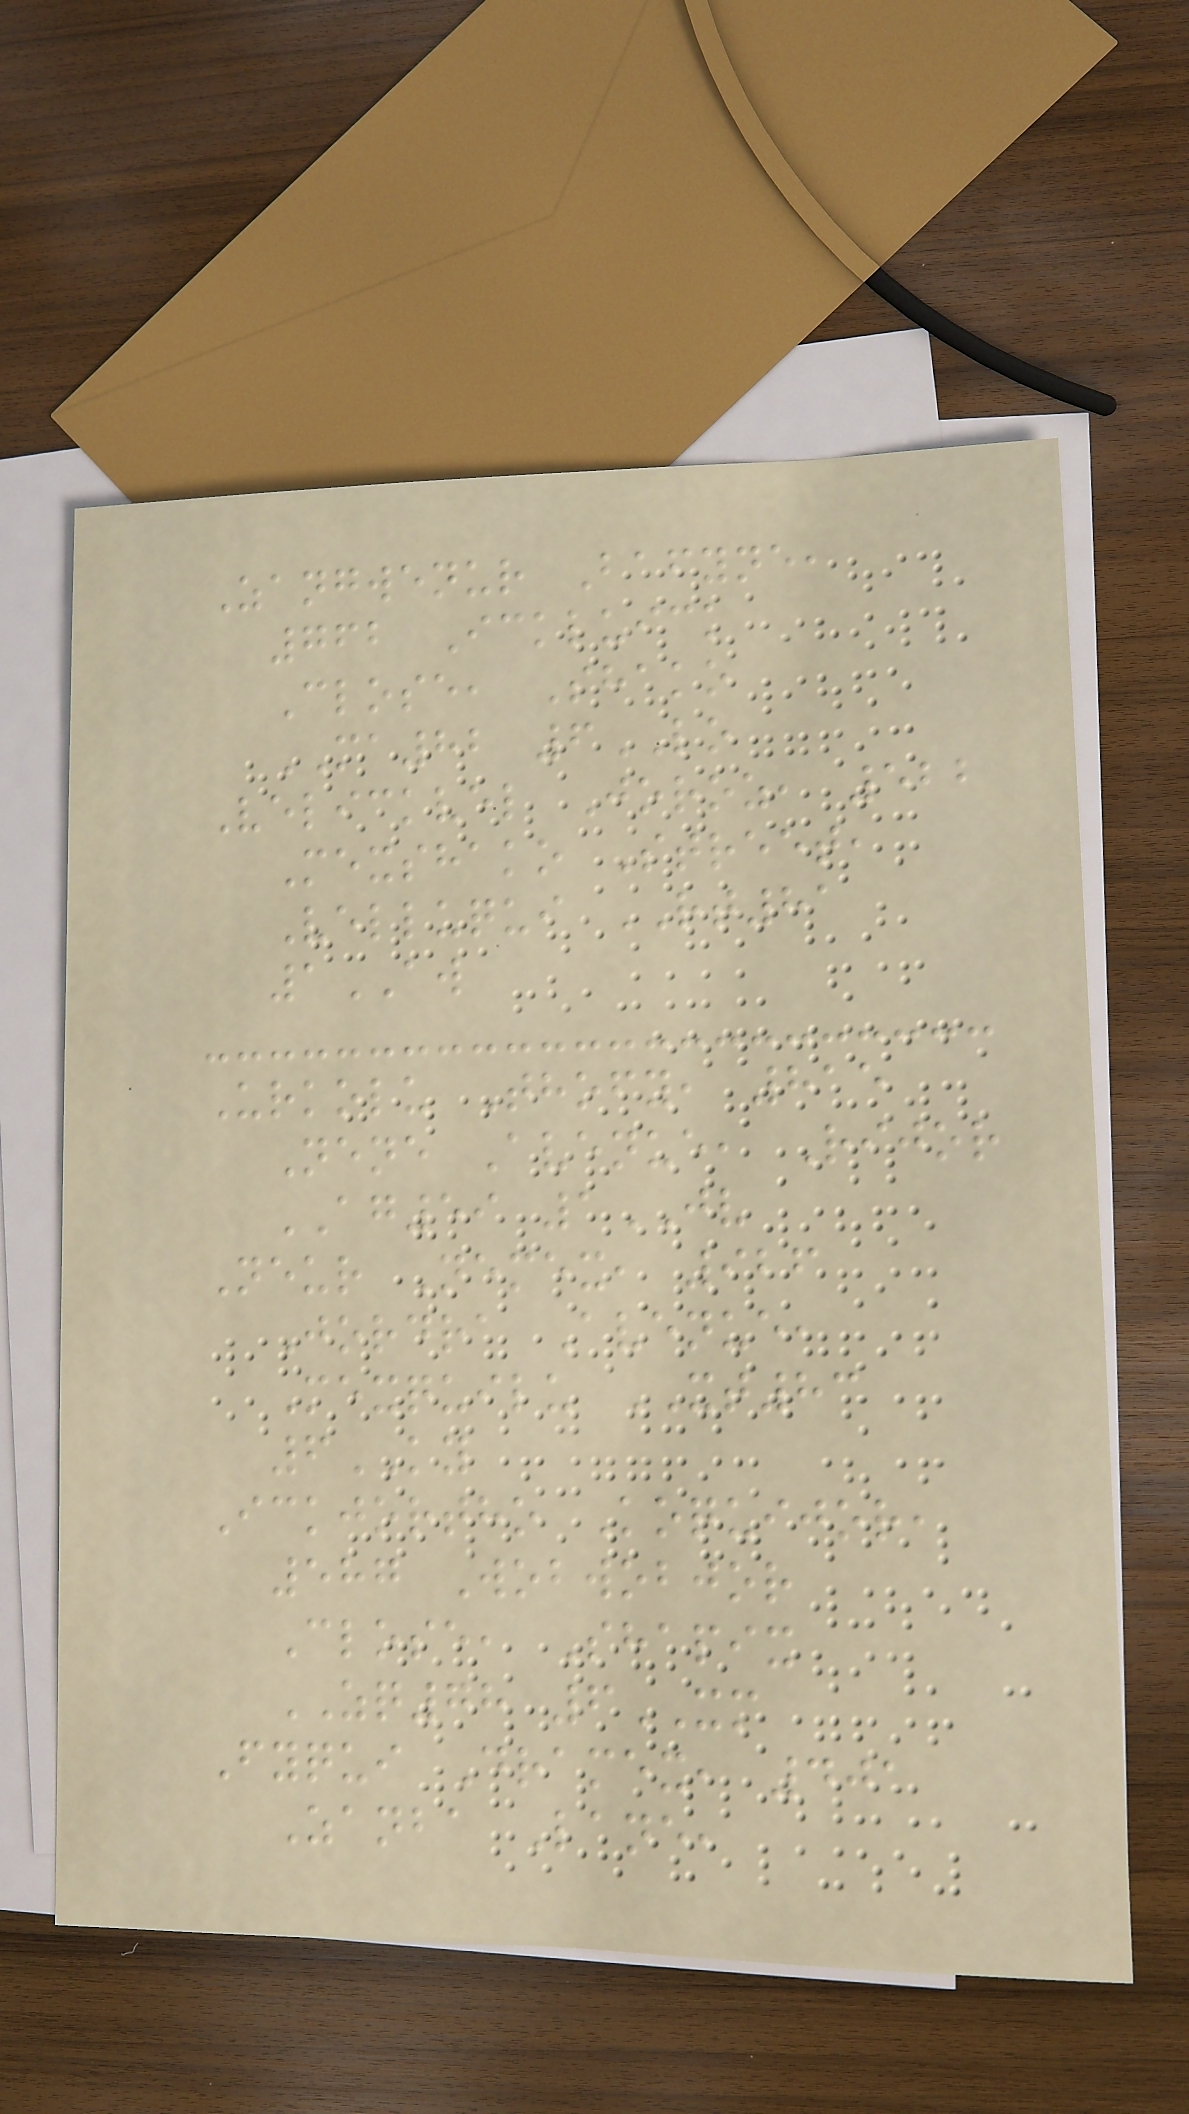Zangwenur Bafyne,
762 Ickluick
Close, Shako
MA82 6LO
Velickvel Joroz, 522
Mexshako Street,
Velluqui RT81
1AW
Urkolu Thofy, 815
Nene Avenue, Rijor
AG59 1JV
Neur Nemex, 926
Jordra Avenue,
Mexquilu XT83
6KY
Ickjortho Koquijor,
587 Wobwobjor
Close, Shapix
ZQ78 6XM
Fyqui Dramex, 401
Zanba Lane,
